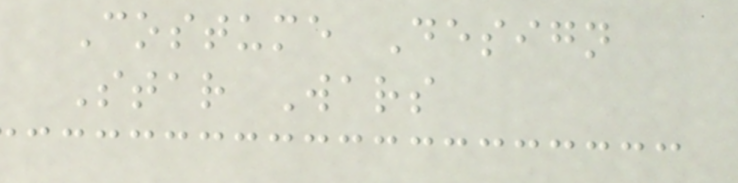Costume Design
Star Wars
